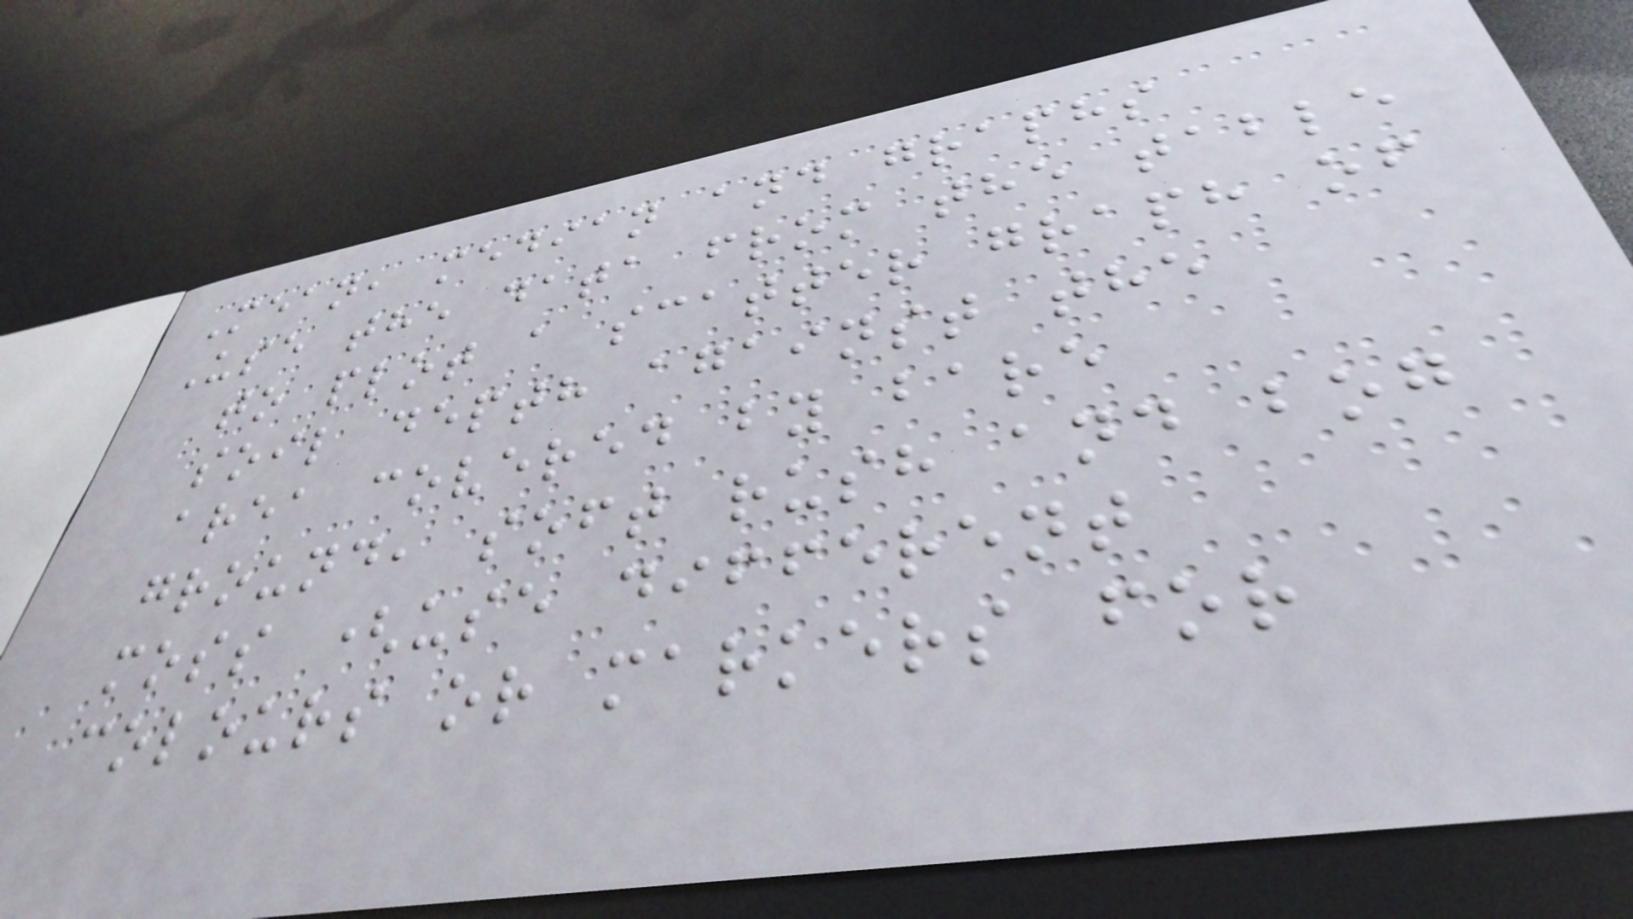Mean, median and graphs
Use the data from the table
to plot a scatter graph of
soil depth against the
area covered by bare
ground, soft rush and bog
moss (use different
colours or markers for
